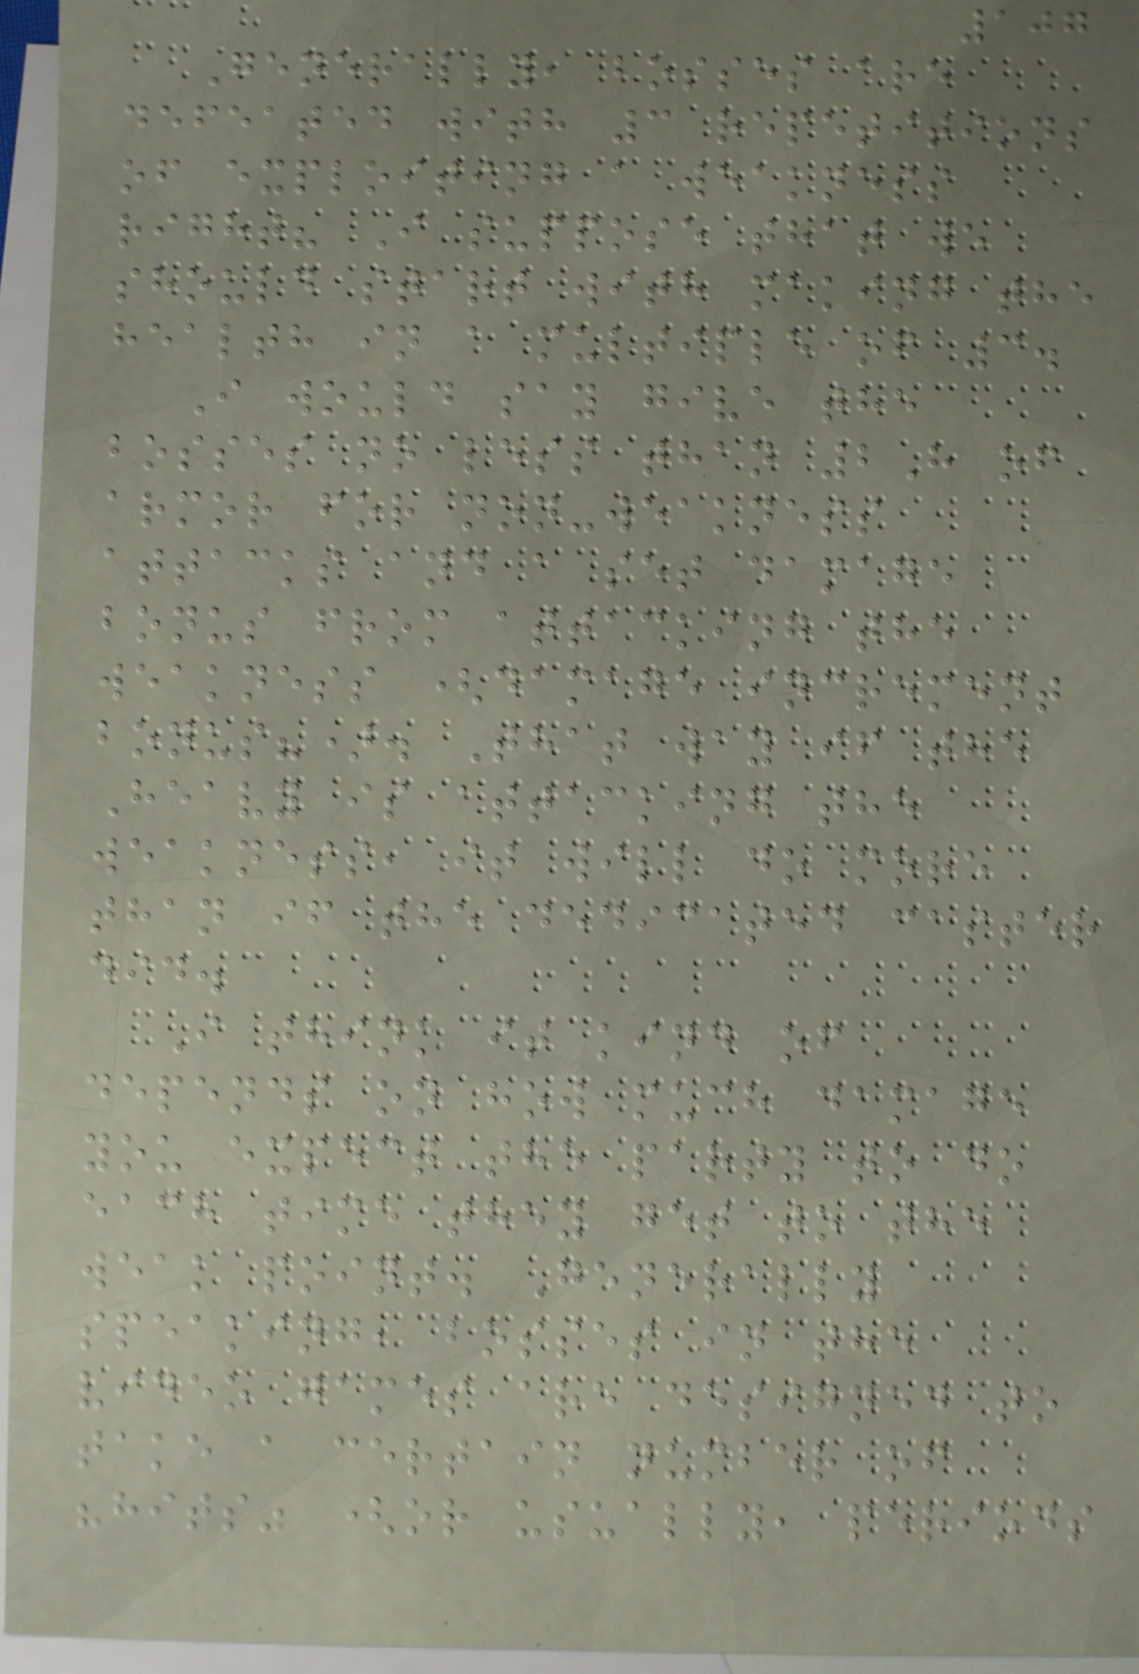107
Generally, bosses are
defeated with 3 repetitions
of exploiting a weakness
right? I suppose that we
should start with making the
health in a multiple of 3.
I would say give the
bosses no less than 2H of
armor for non-weakness
attacks and a set damage
bonus from attacking the
weakness (damage increment
bonus?). That way if the
Heavy is attacking the
weakness, it will do more
than if the dedicated caster
did.
I think it kind of
depends on how much damage
you expect the party to do
each time they get to the
weak point. Generally
speaking, bosses in the
video games are designed to
take a certain number of
"hits" (or usually, periods
